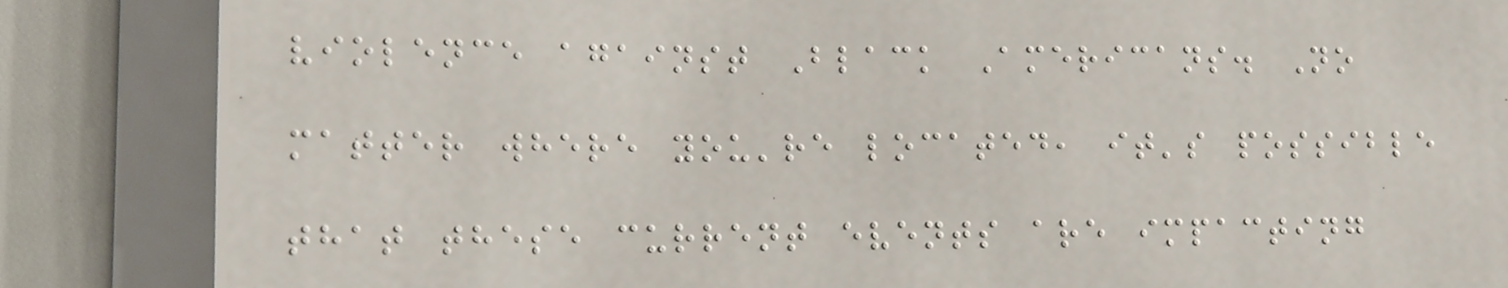violence against Black Americans. No
matter where you're located, it's possible
that these current events are impacting
